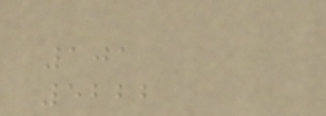101
5222
